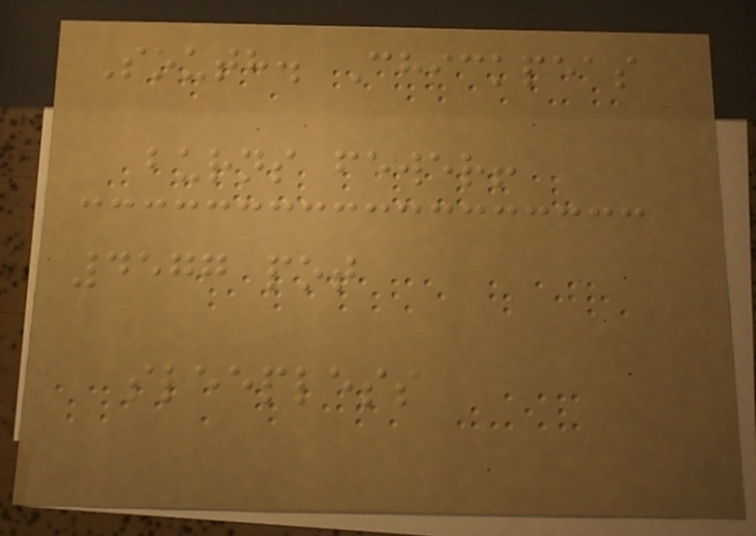South. Chickpeas
burns fewer!
4577 pot
sleepless
